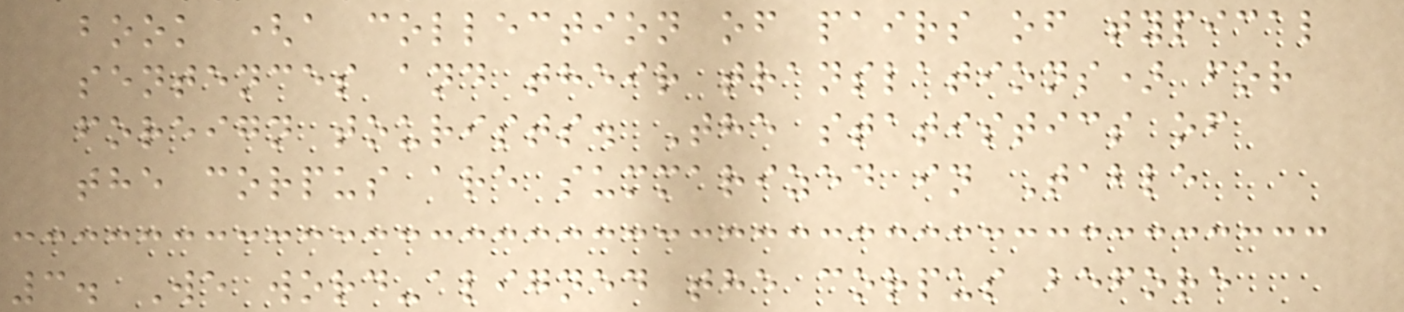book (a collection of pairs of typical
sentences and their translations) for
foreign tourists. The statistics of
the corpus are summarized in Table
3. We word-aligned the corpus before
